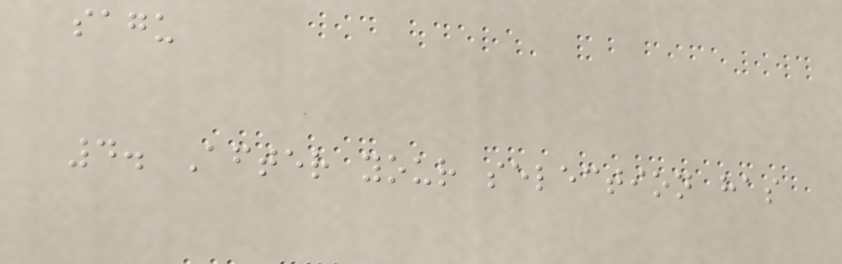sagu
4. After your selection has
